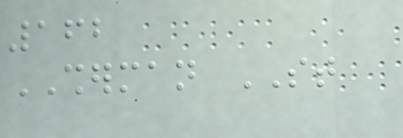162
SHERMAN ST
